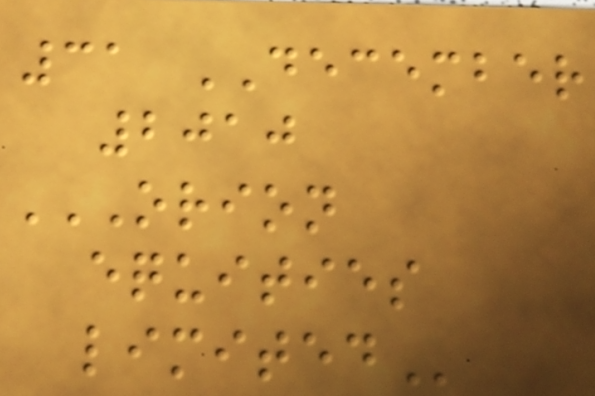31 DECEMBER
2010
ORION
EQUITIES
LIMITED
